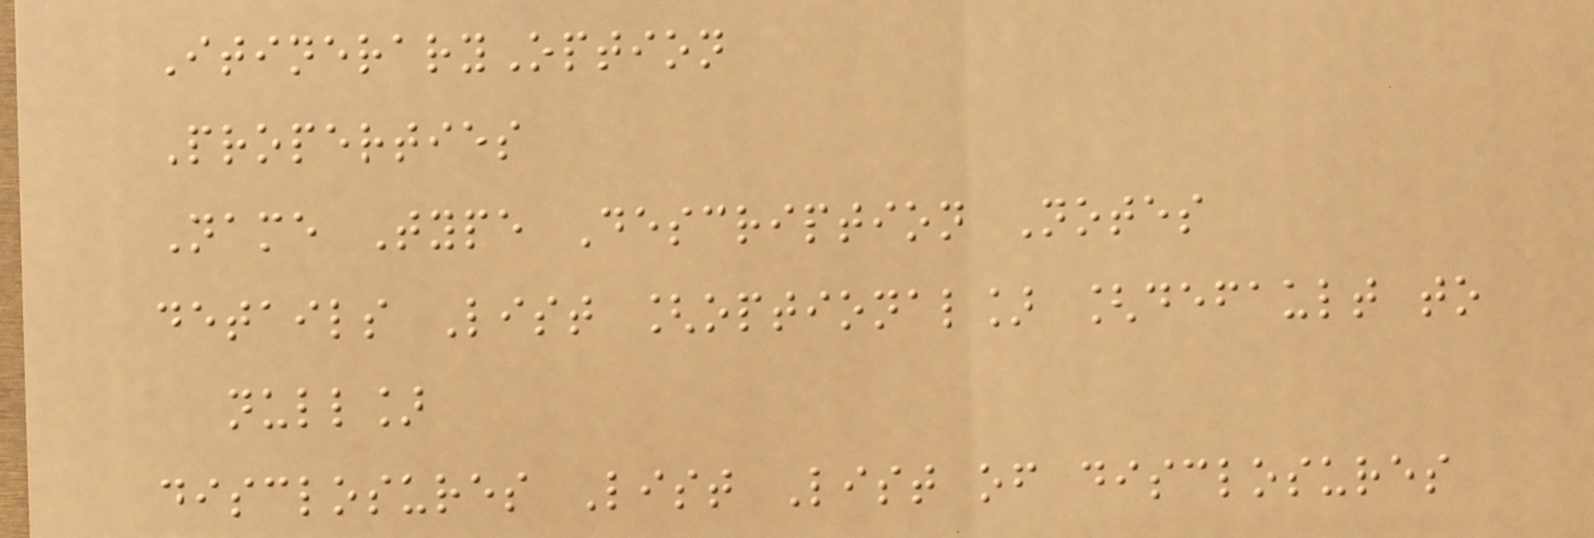ItineraryOption
Properties
Name Type Description Notes
details List [optional] [default to
null]
disclosures List List of disclosures
